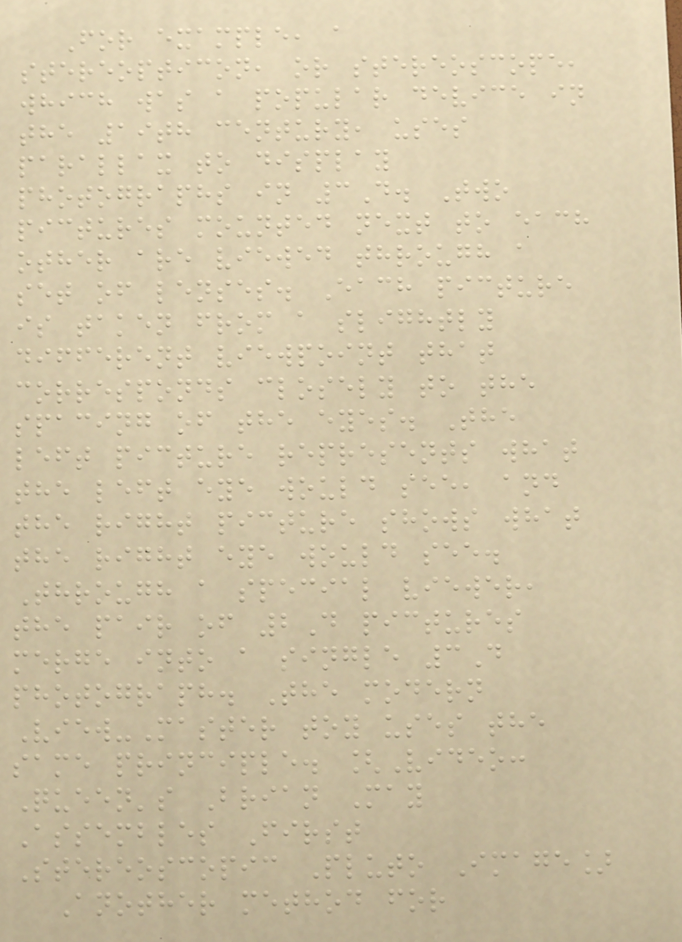For example, a
stereopticon, or stereoscope,
which was a popular device in
the 19th century, uses
parallax to display
photographs in 3D. Two
pictures mounted next to each
other are viewed through a
set of lenses. Each picture
is taken from a slightly
different viewpoint that
corresponds closely to the
spacing of the eyes. The
left picture represents what
the left eye would see, and
the right picture shows what
the right eye would see.
Through a special viewer,
the pair of 2D pictures
merge into a single 3D
photograph. The modern
View-Master toy uses the
same principle. [Video:
Queen's Brian May
Assembles First
Stereoscopic Pluto Image]
Another method for
